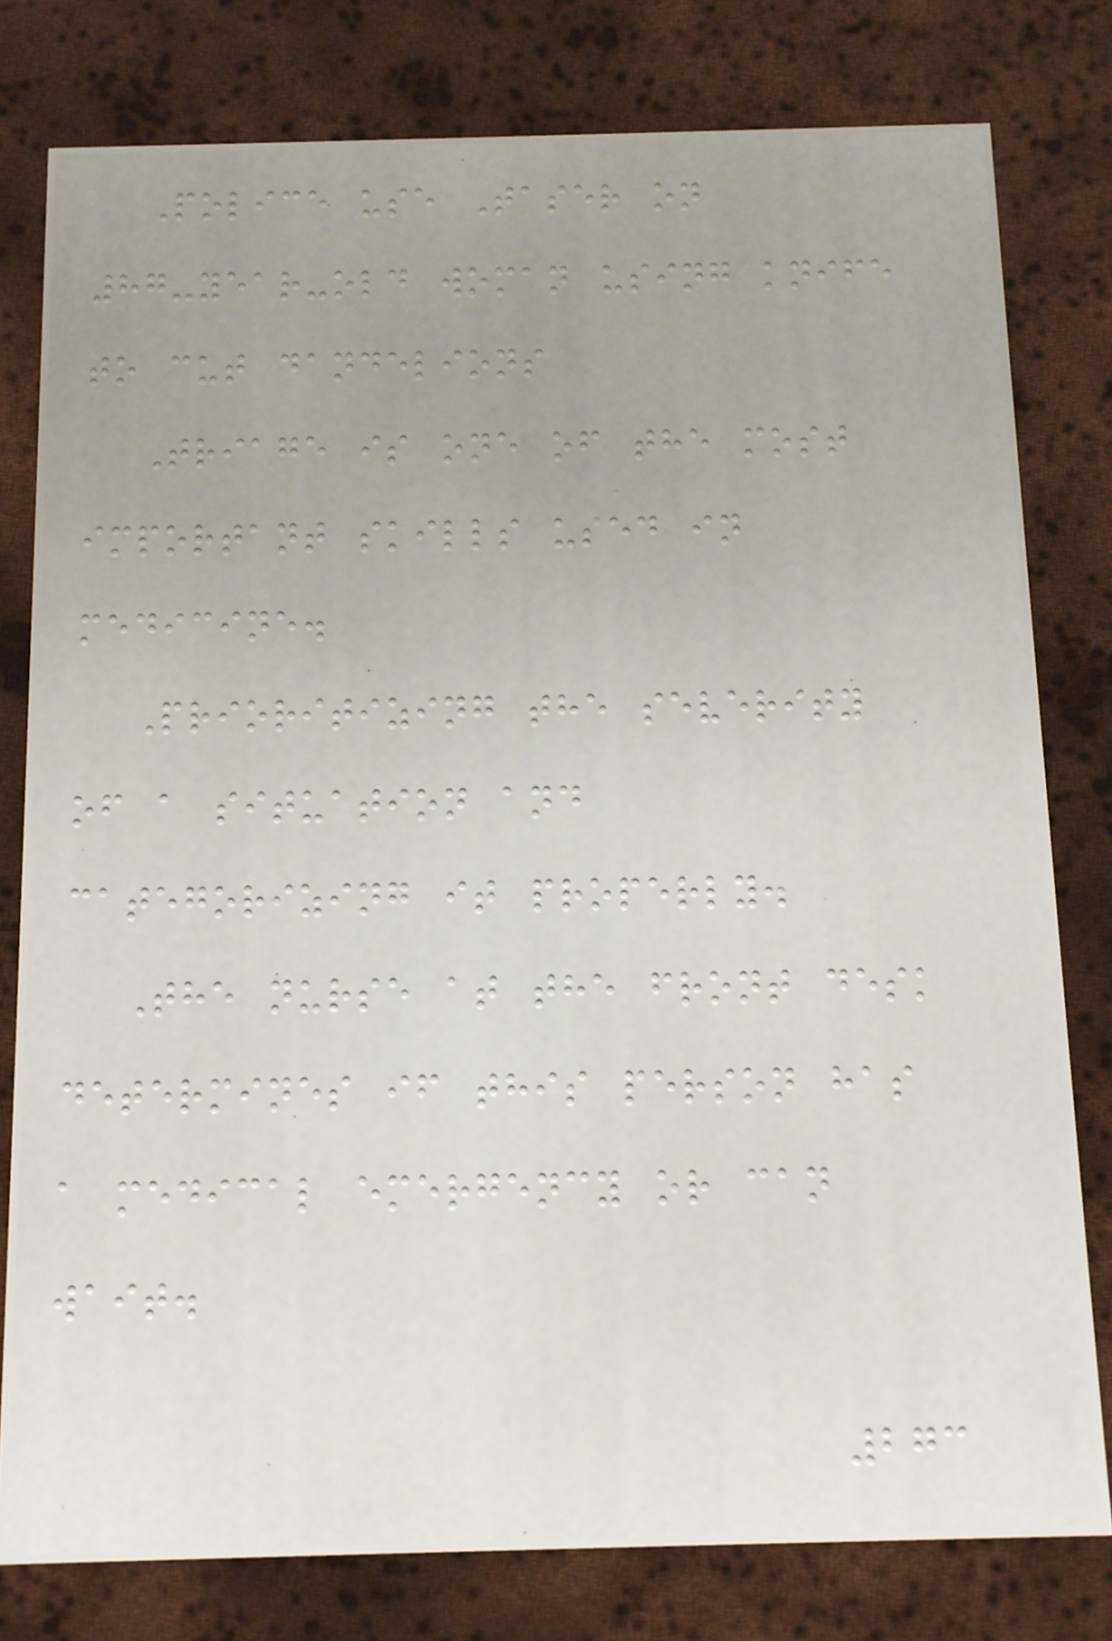Police use Taser on
87-year-old woman using knife
to cut dandelions
Triage is one of the most
important skills used in
medicine.
Prioritizing the severity
of a situation and
categorizing it properly.
The nurse at the front desk
determines if this person has
a medical emergency or can
wait.
273
